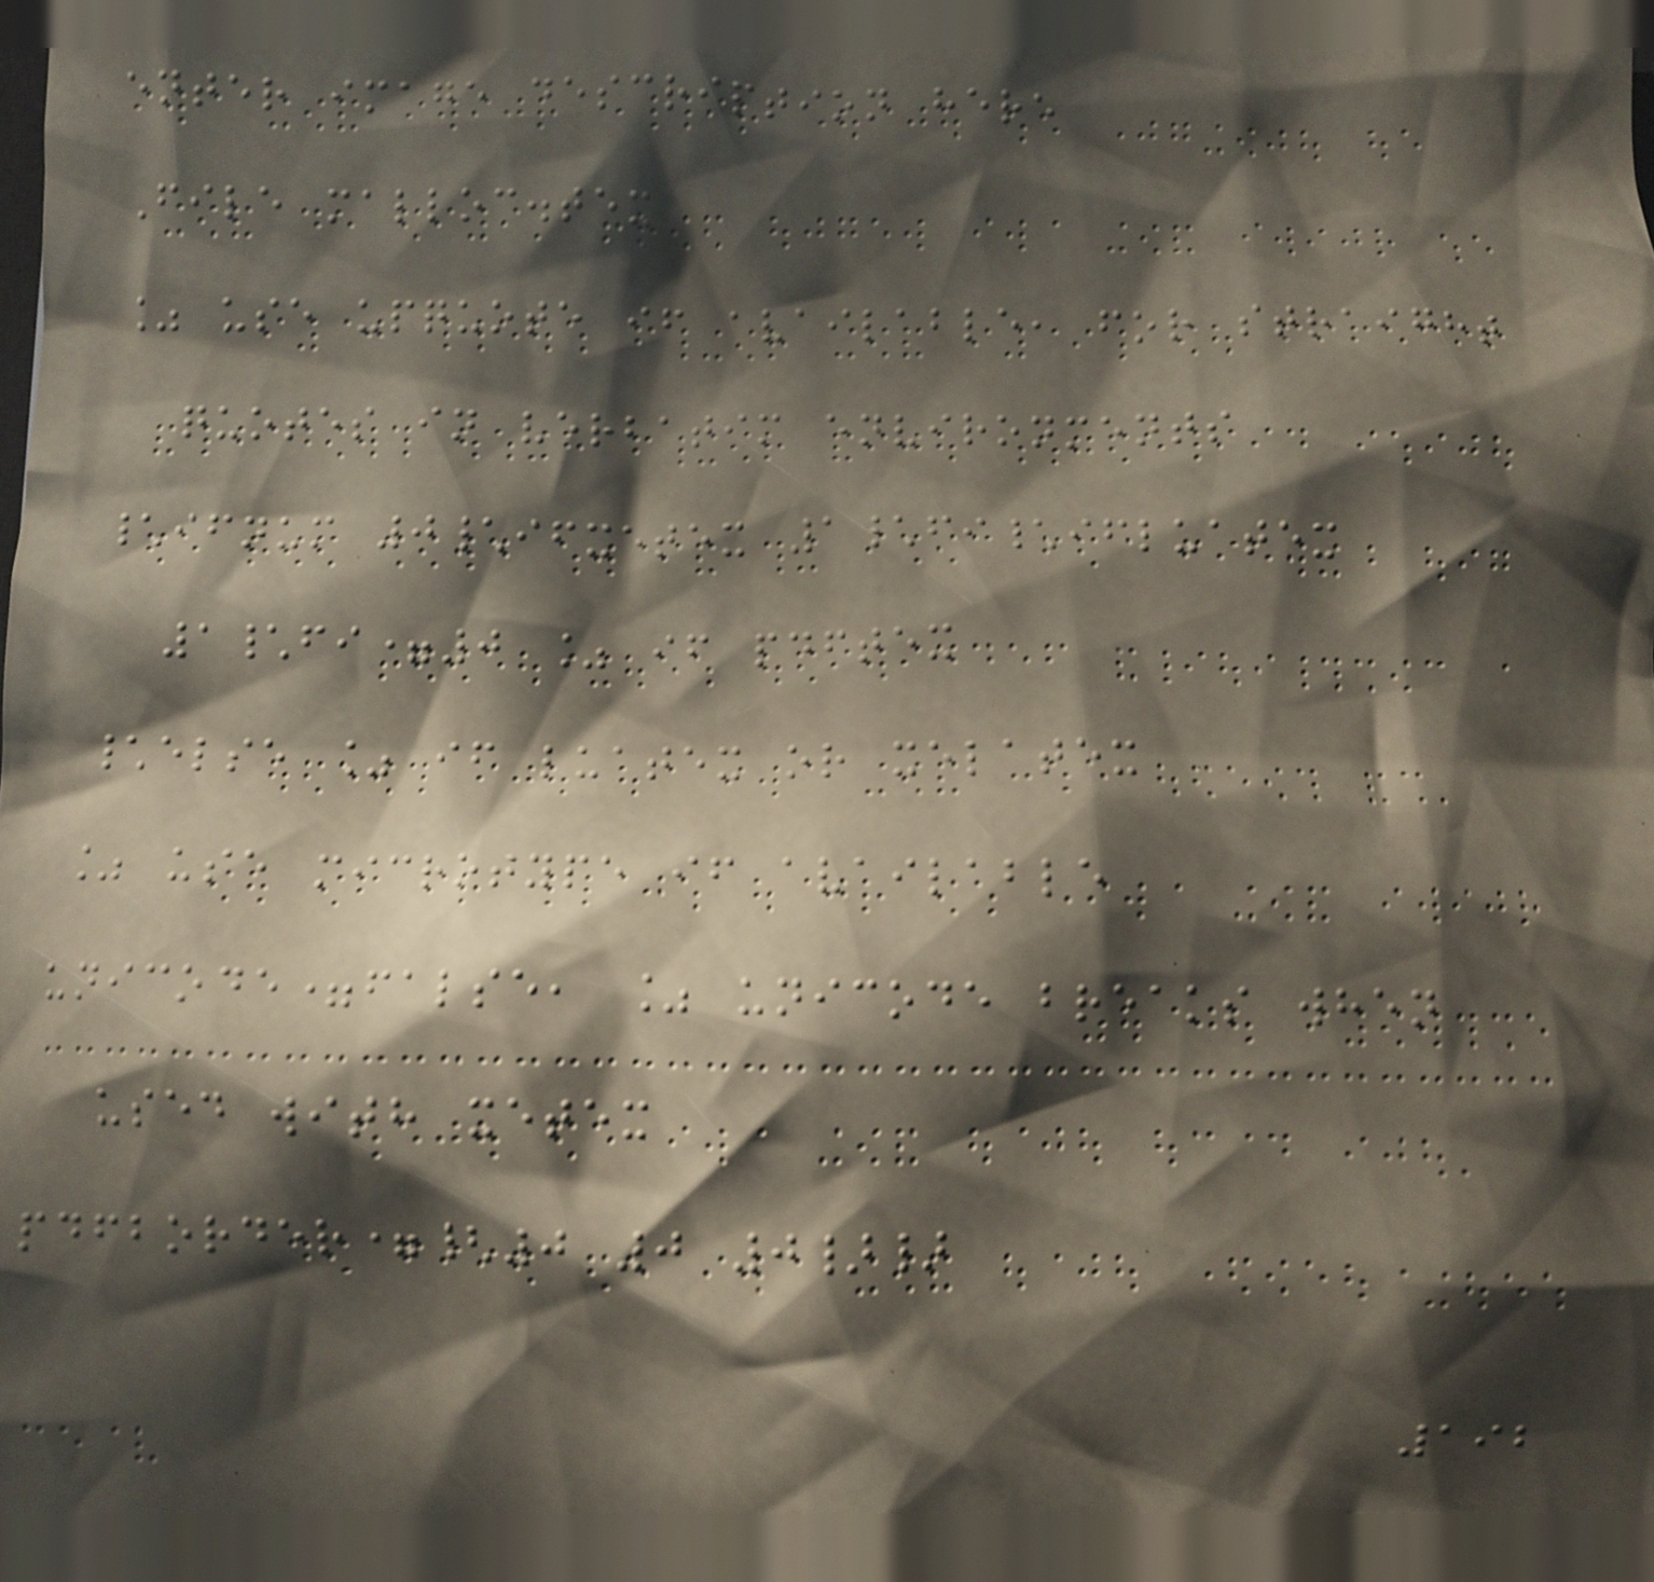enter image description here
File malloc.tex
% use upquote if available, for straight
quotes in verbatim environments
\ifnum 0\ifxetex 1\fi\ifluatex
1\fi=0 % if pdftex
\else % if luatex or xelatex
% use microtype if available
unicode=false, % unicode breaks when
used with xetex
pdfborder={0 0 0}}
192
